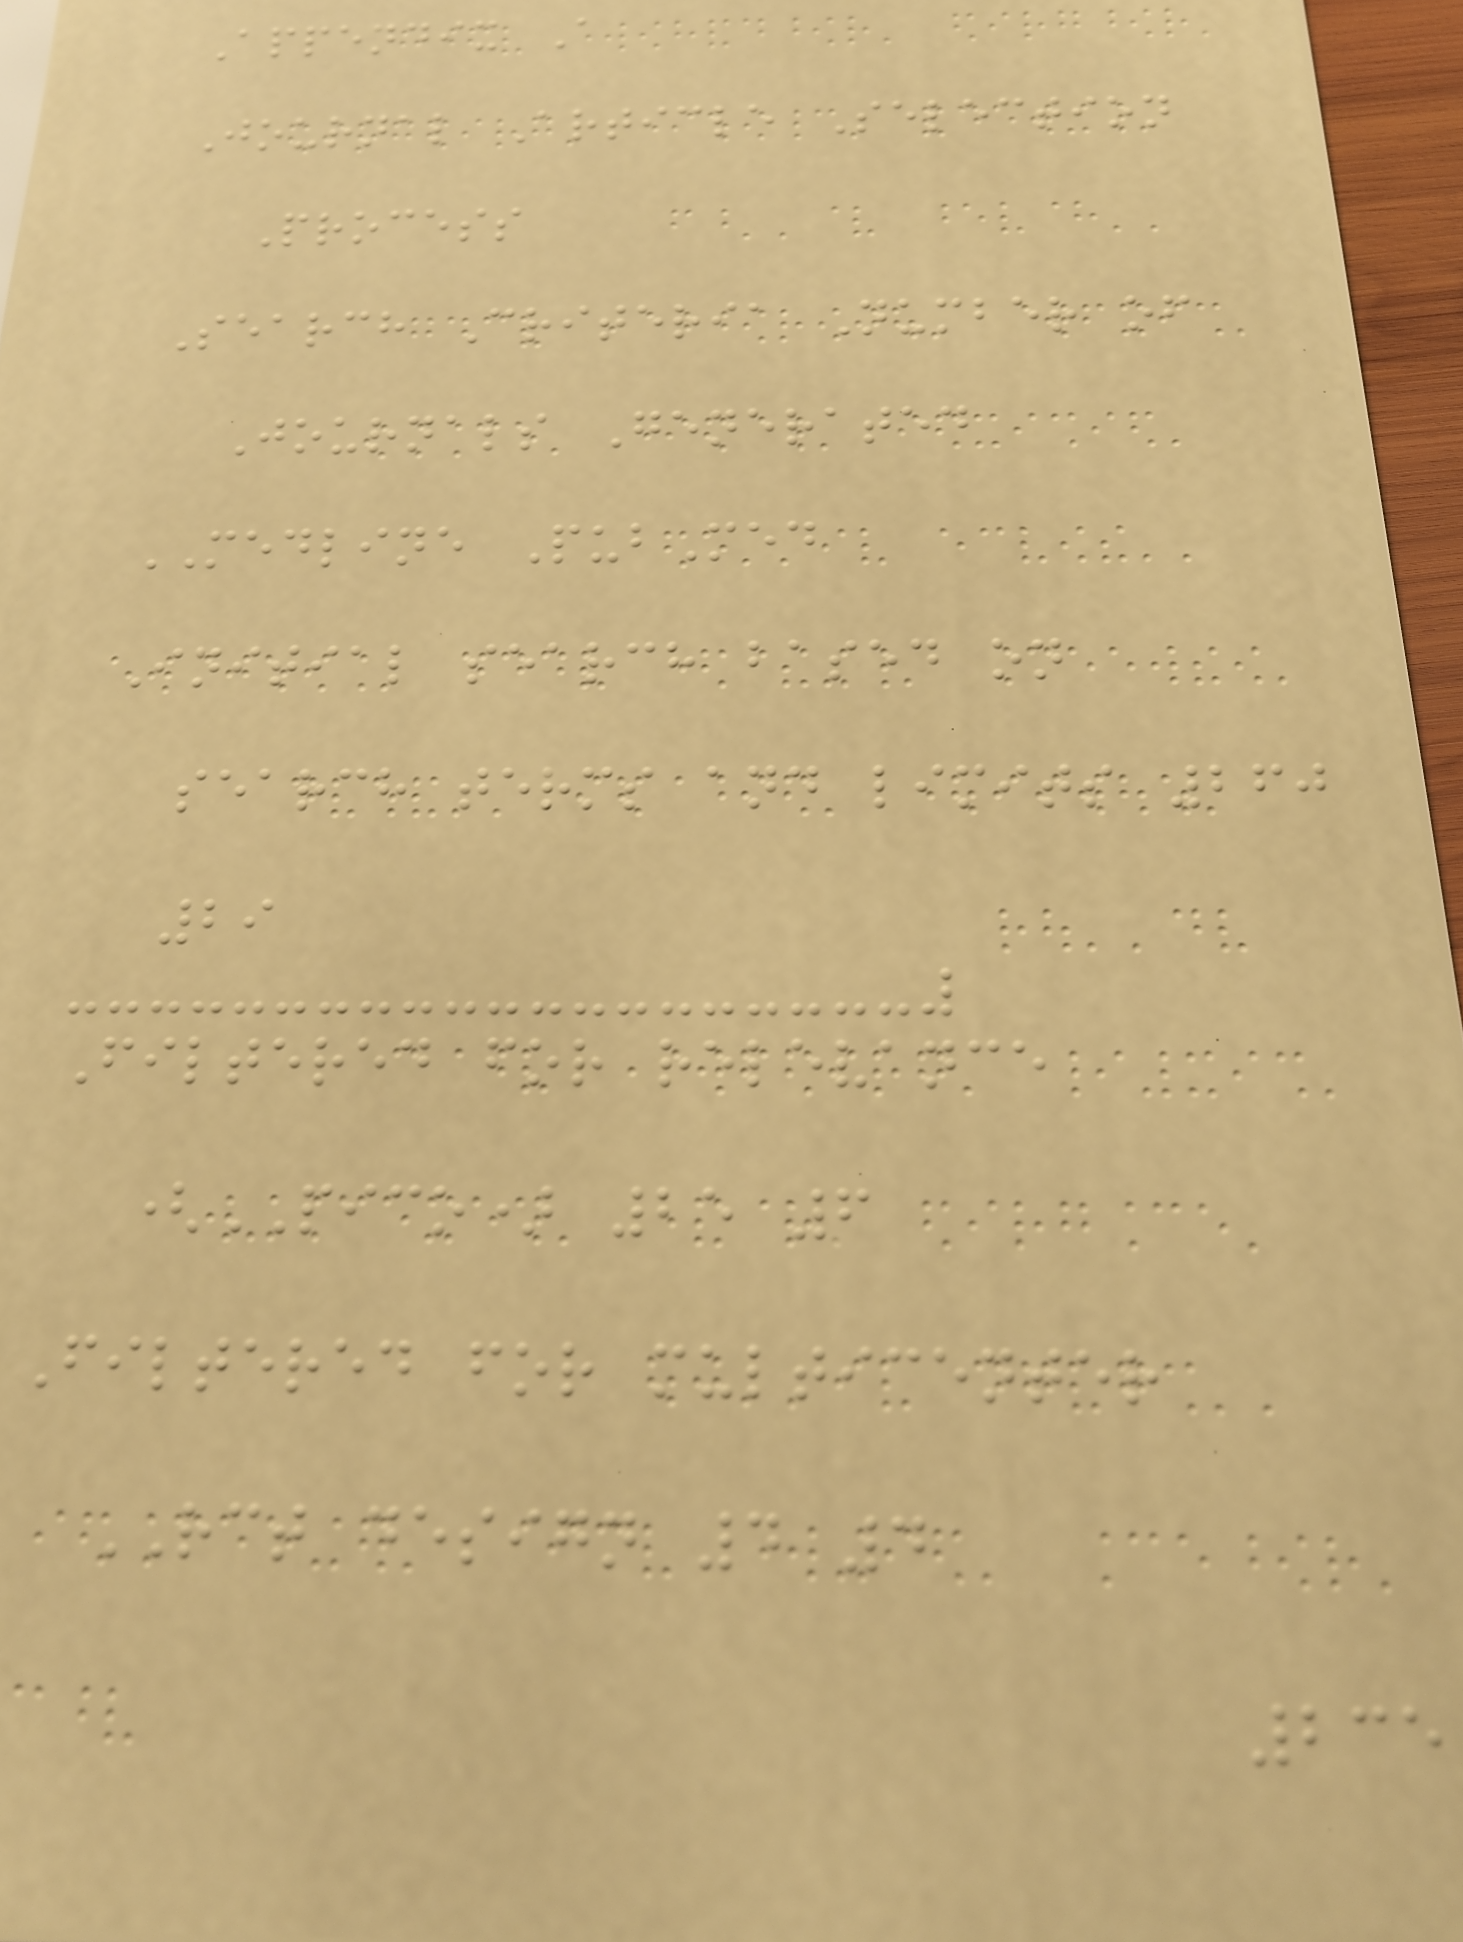Appendix A
Journal Article Selection
Process
Search Criteria Number of
Journals Generated
MEDLINE PubMed
Initial search based on
search terms and limits 260
29
Filtered for relevance
(PICO) 25 6
Filtered for multicenter
RCT design 4 4
235
